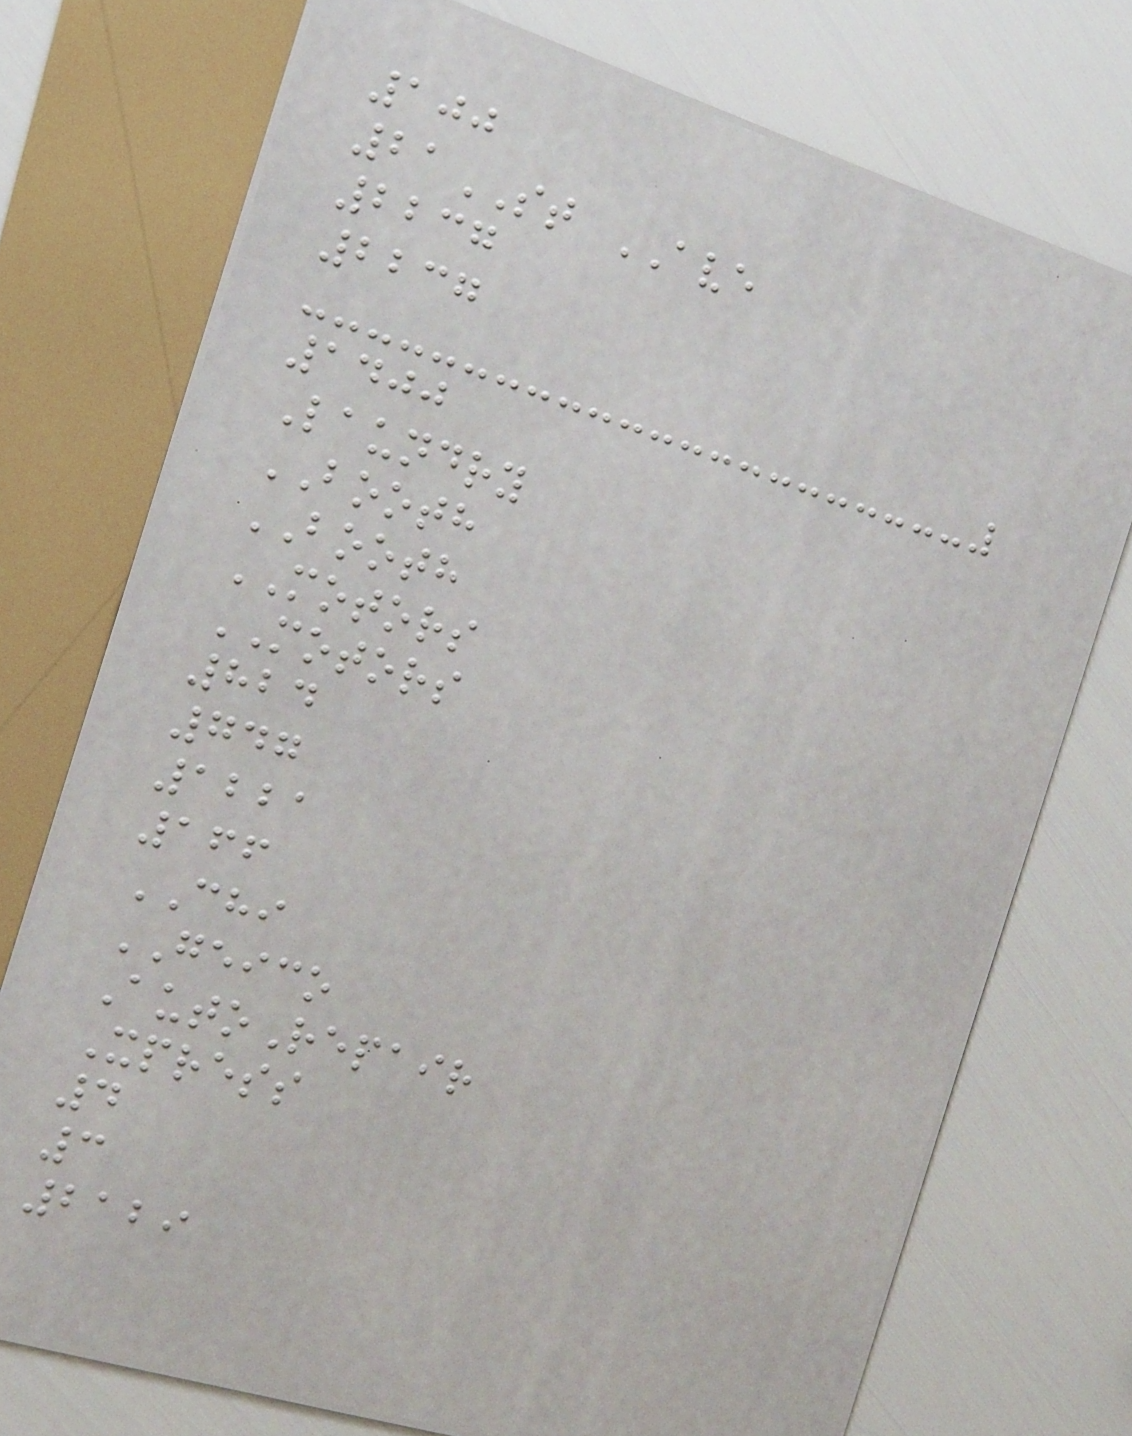100
21ST AVE
2237
2237
1400
Laundry
BOOTH
BOOTH
MOTORS
MOTORS
824
747
1221
166
CHI
GEICO
AutoRepair
Xpress
4
3
2129
